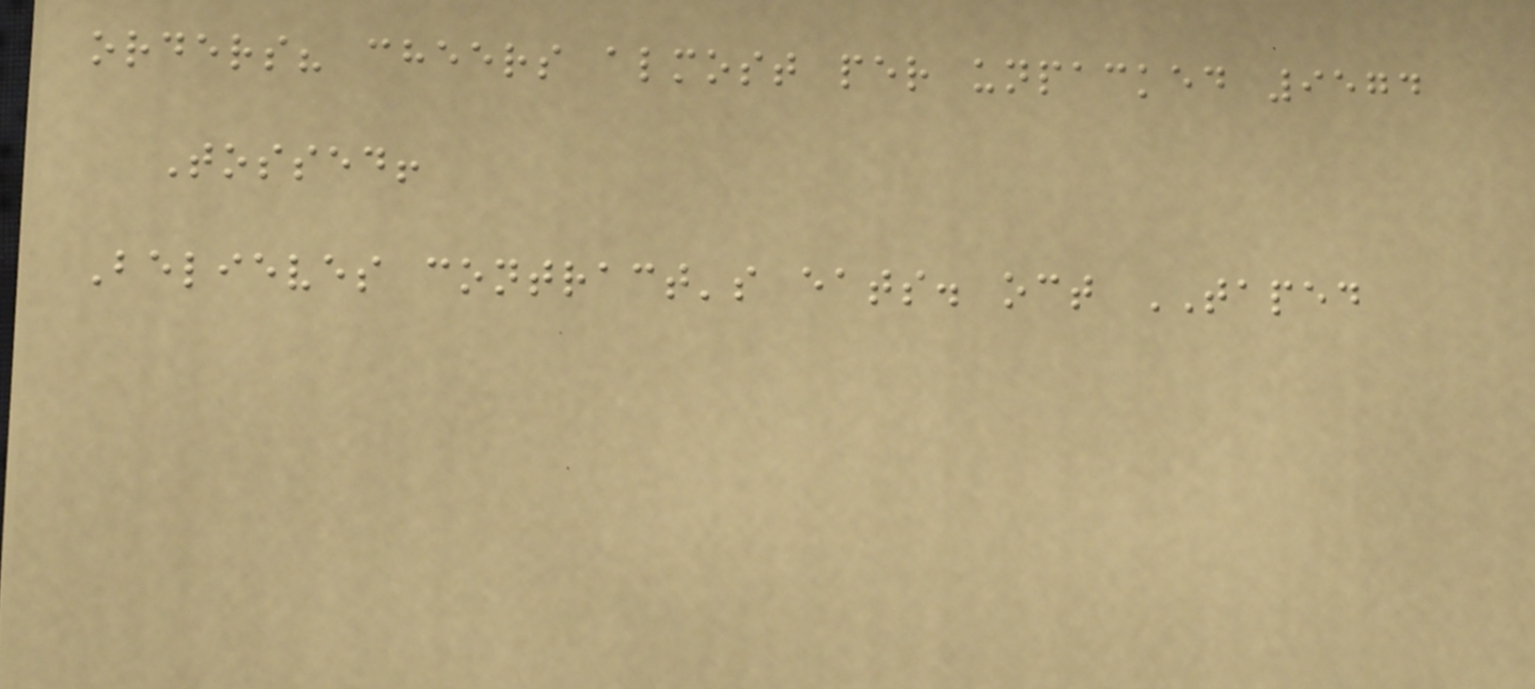orders? cheers almost per unpacked 9574
Tossed!
Believes contract's eats. oct TAPED
